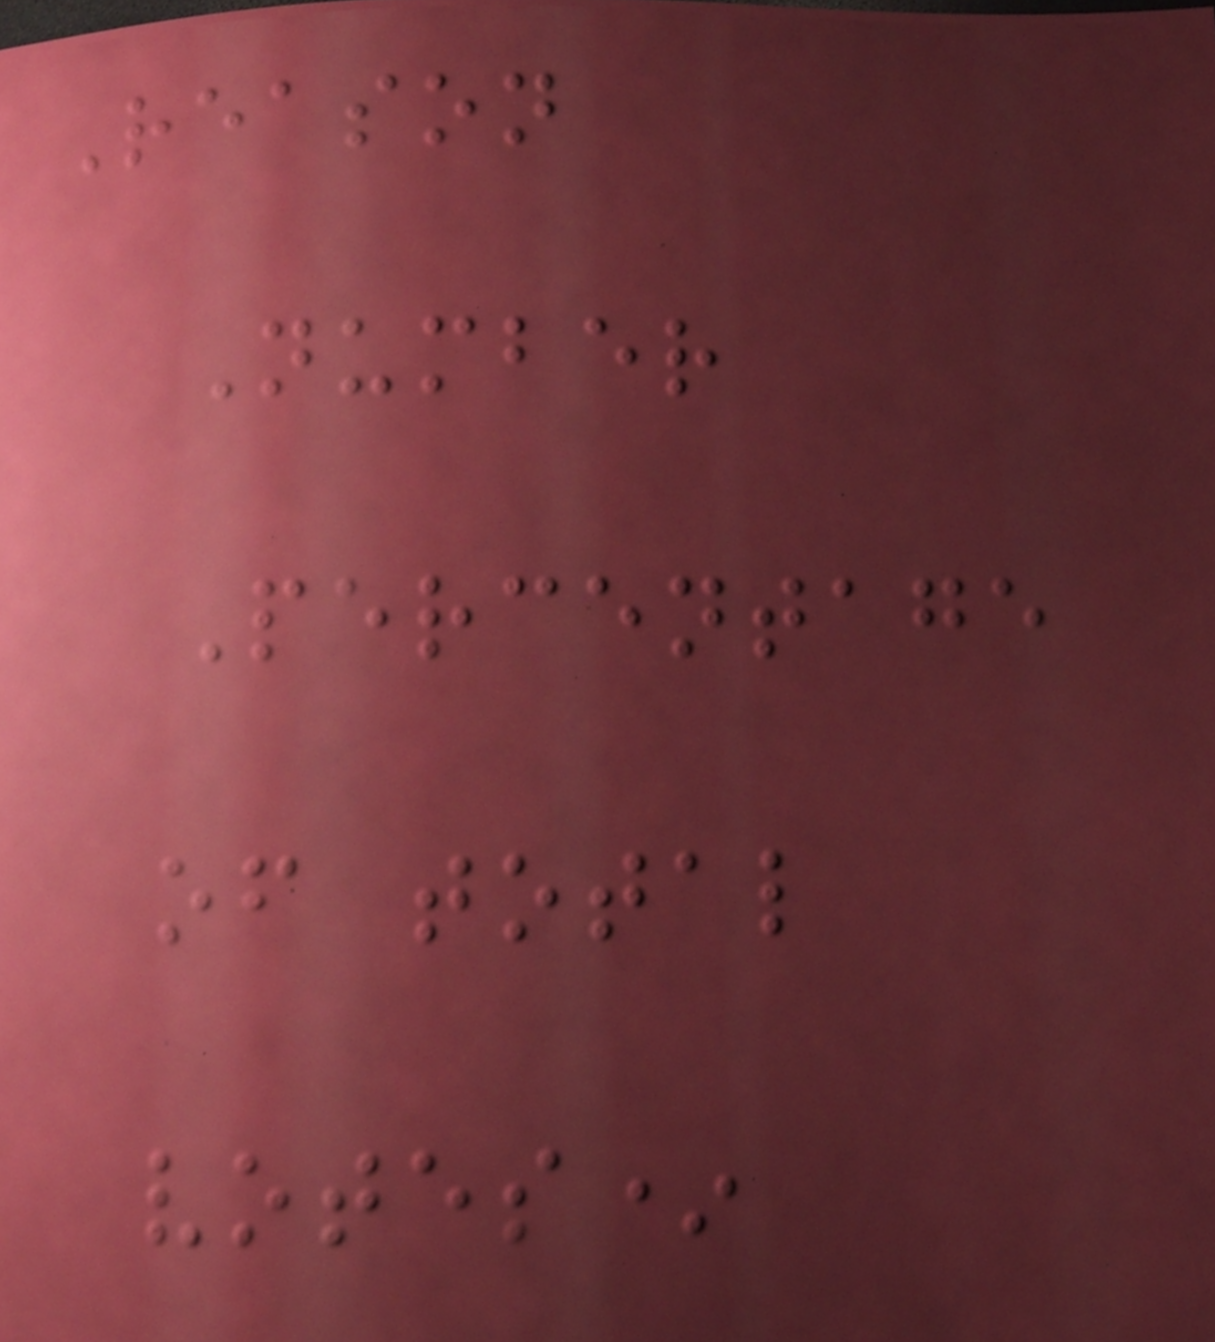Reason
Number
Percentage
of total
votes*
